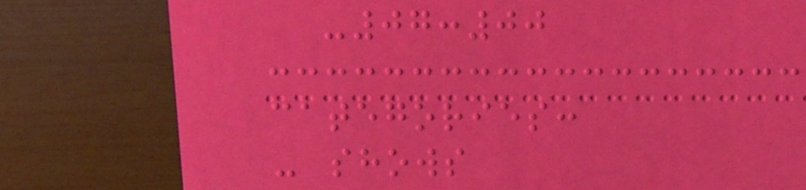-07:00
categories:
- shows
